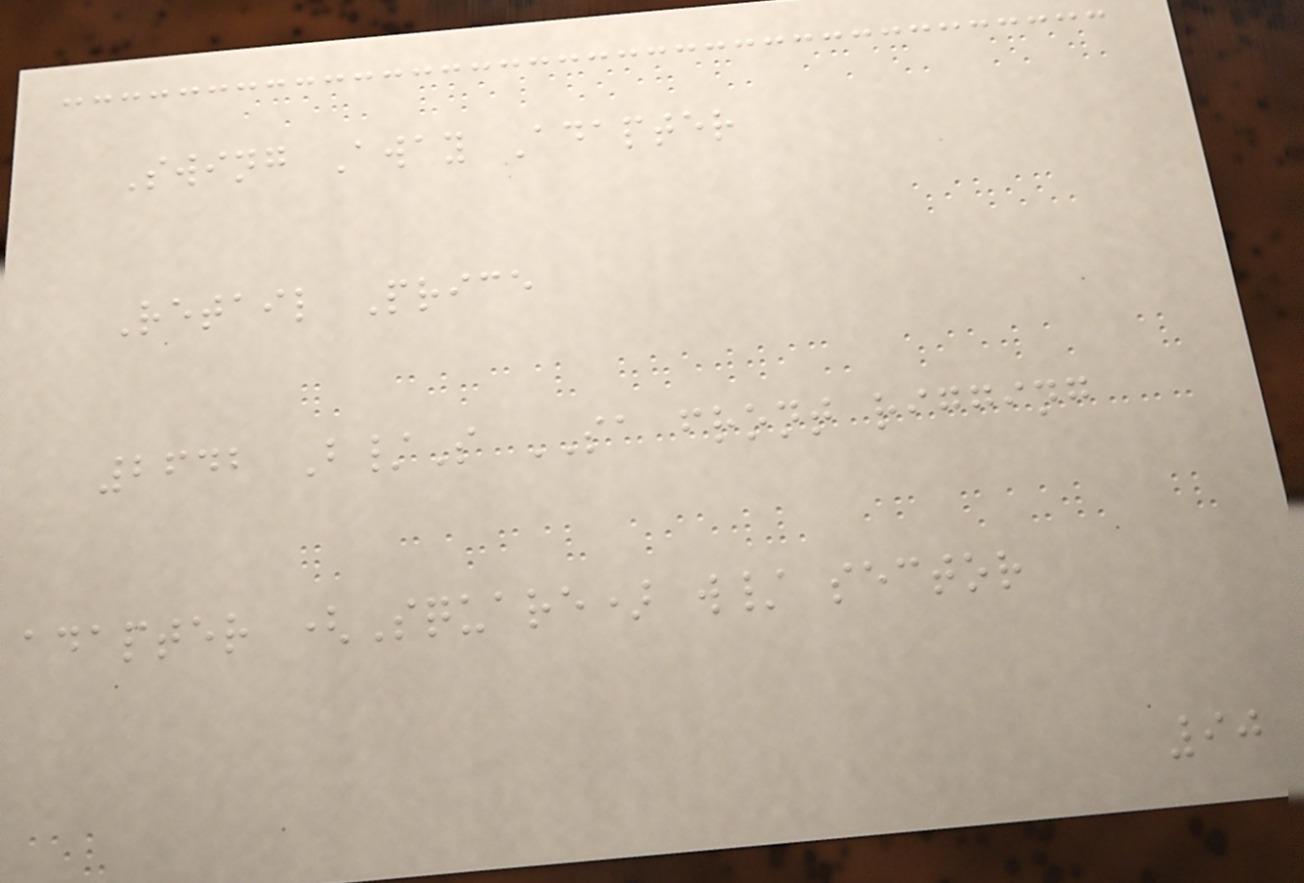Swing Away Adapter
Retail Price
2642 B/S SA front rigging
adapter (Square) w/ sector
90
